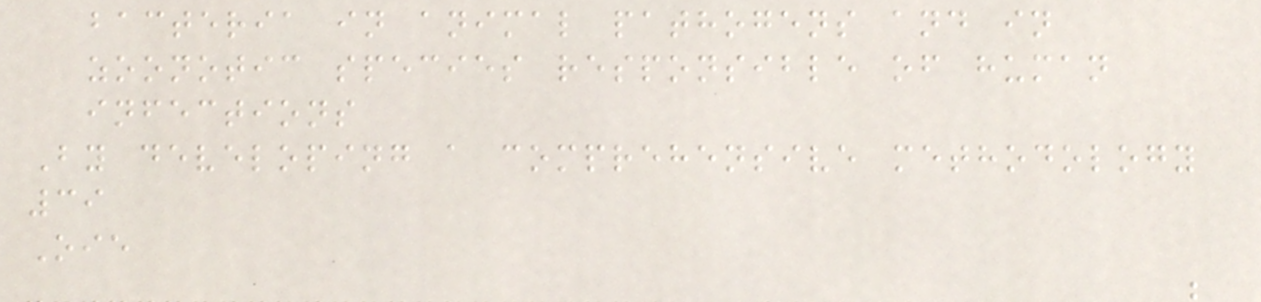bacteria in animal pathogens and in
zoonotic species responsible of human
infections
By developing a comprehensive methodology
39
Oie
